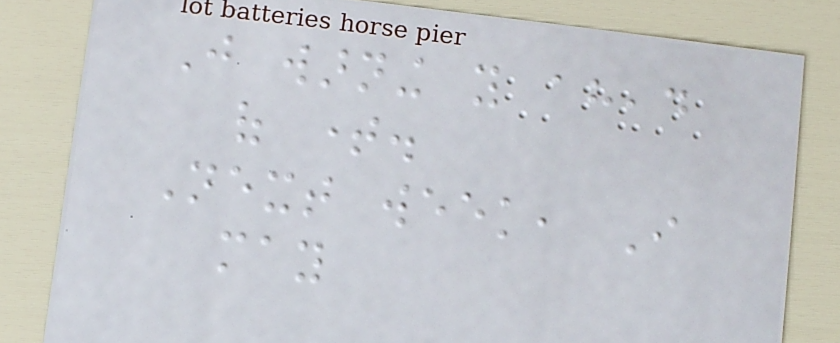Just warning you ahead
of time.
Next week, I
may
